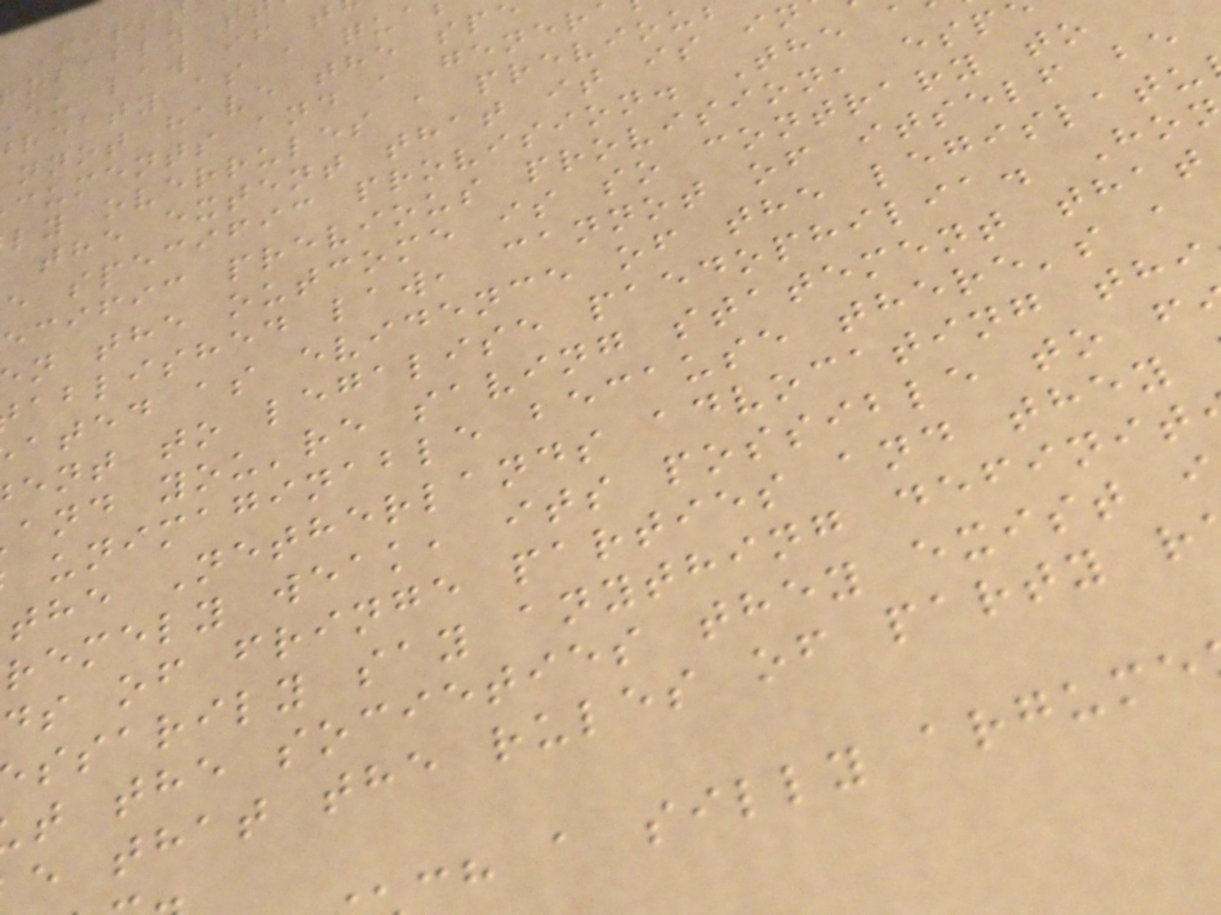eu law if t
reaty as a qua
nnot have the sp
cuments and a gener
ly overrules a previou
the extent that it is in
e specific provision. The
ecific previous provision, esp
n the outcome is so contrary to
ablished law, cannot of itself be
ated as evidence of the legislatu
ent to legalise paedophilia. Ho
and you're saving statement that
unimaginable because there's a
the Netherlands advocating thi
remely weak, its possible to f
ds of fringe parties and they
ssarily say anything definit
t the societies they exist i
e that the rules of party r
ch a silly argume
